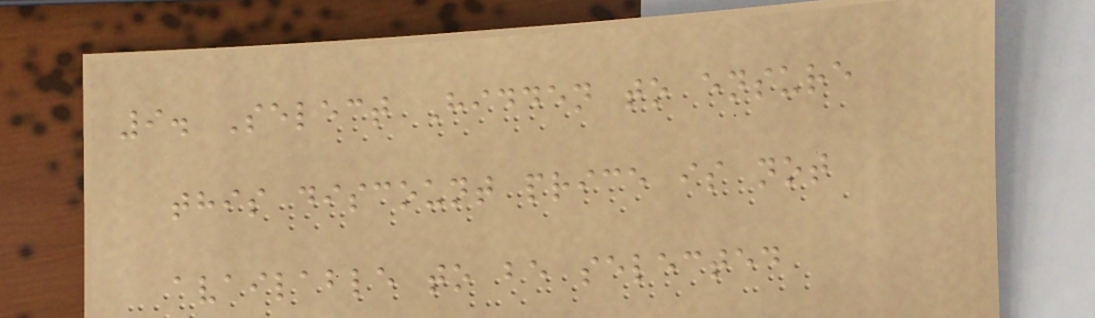9. Select Hidden to ensure
this discount price is not
available to be selected
